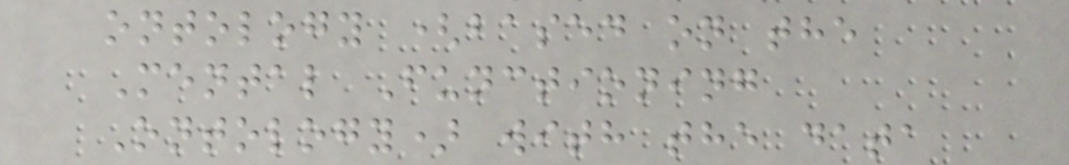ontology (based on the
Mental Functioning
Ontology) with the data
